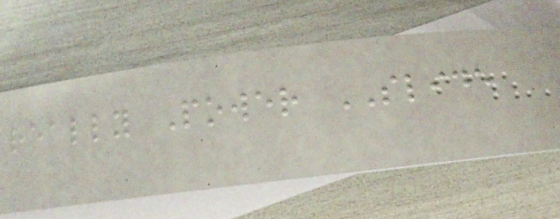really Power SLIDE
